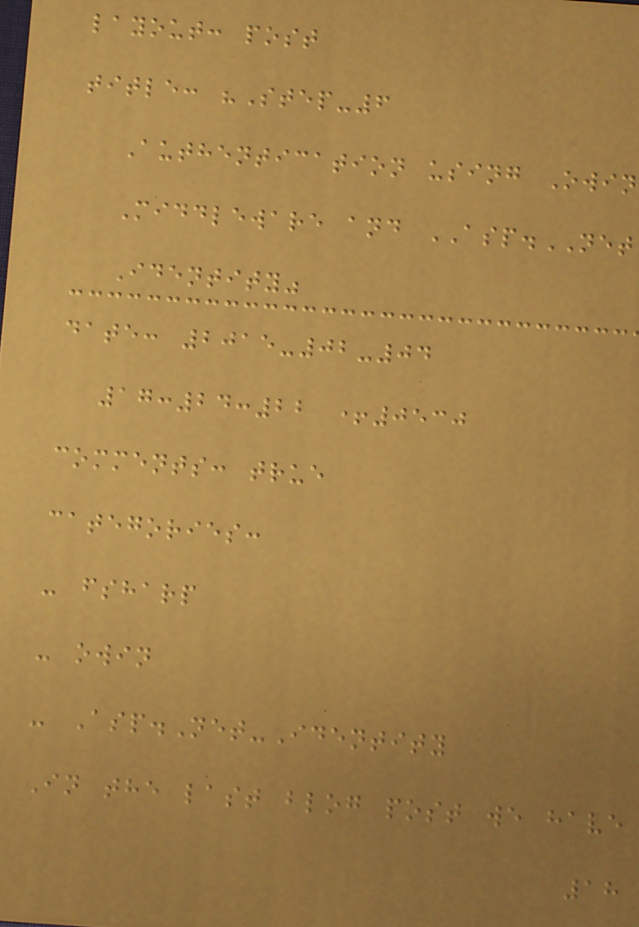layout: post
title: "Step-6
Authentication using Owin
Middleware and ASP.NET
Identity"
date: 2015-02-04
17:24:22 +0530
comments: true
categories:
- fsharp
- owin
- Asp.Net-Identity
In the last blog post we have
18
